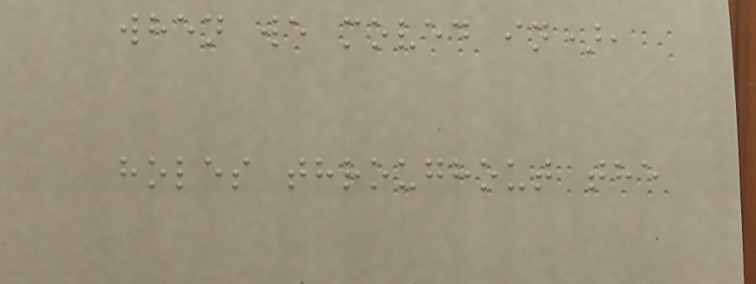when we moved in),
holes throughout the
